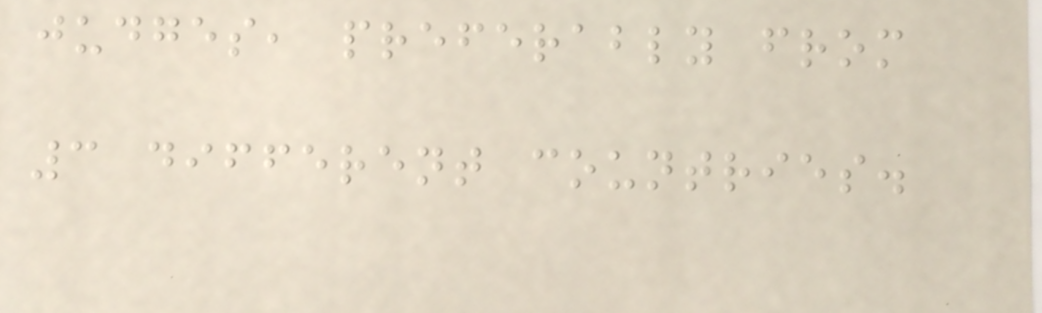judges, preferably from
3 different countries.
